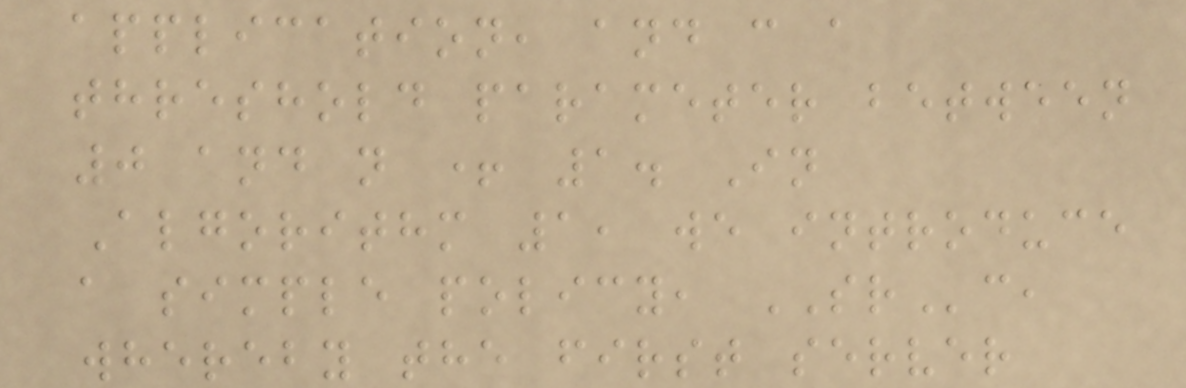application, and c a
threshold parameter between
0 and n + 1. In
Algorithm 1, we introduce
a simple policy, SRc,
whereby the first server
